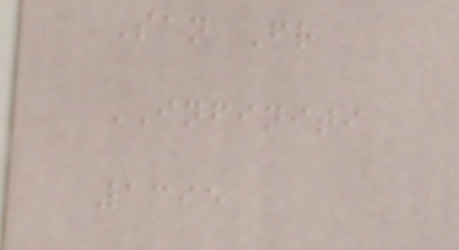San Fr
INFINITI
1395
